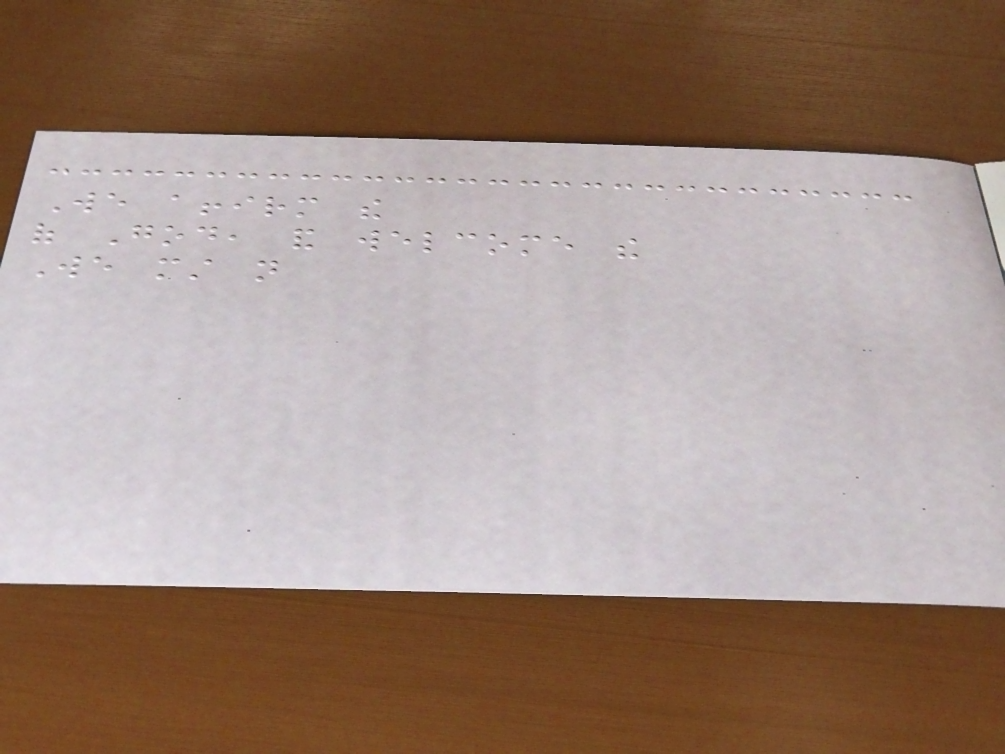We affirm the
of God, and welcome the
We must not
